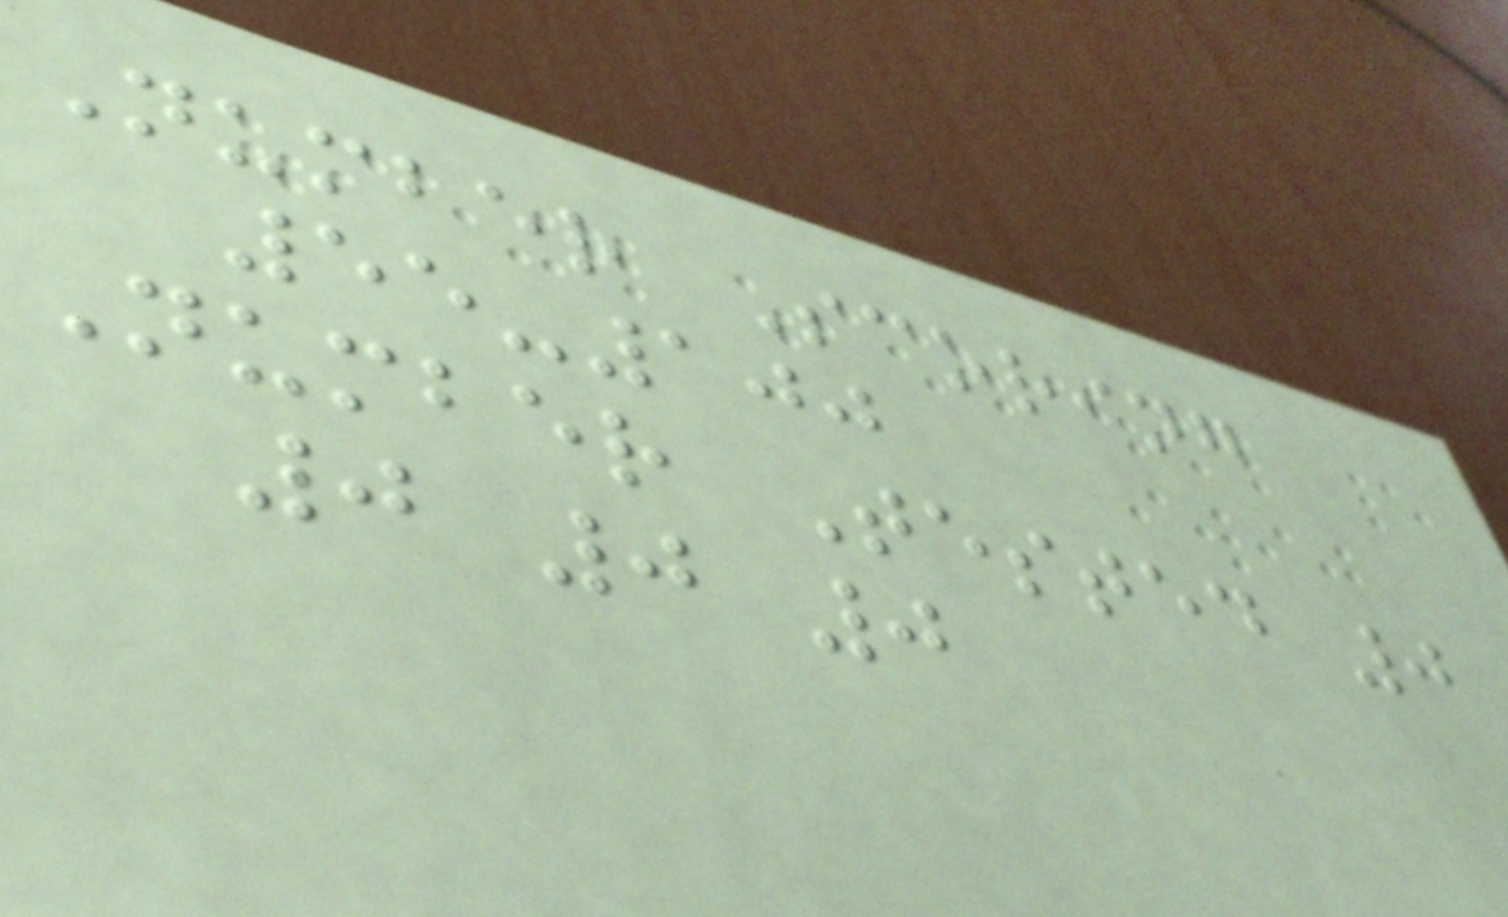Number Scoring
55-100
Number Tested 0
0 0 0
